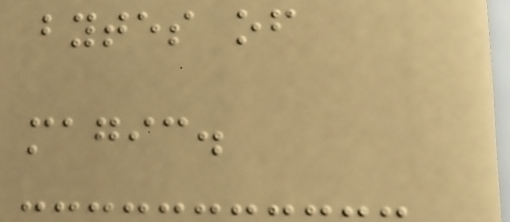bytes of
magic.
